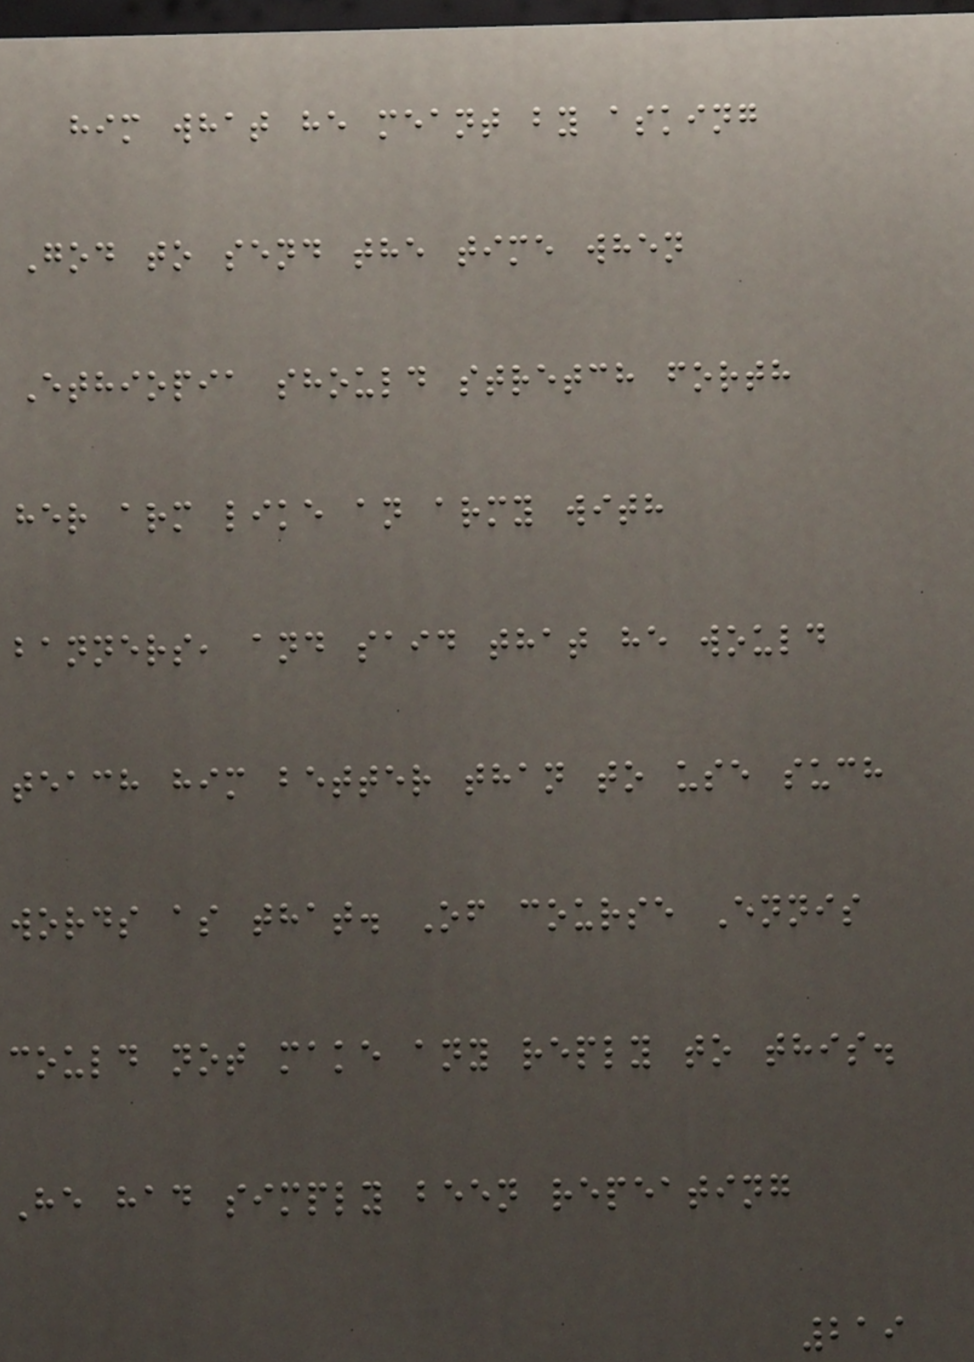him what he meant by asking
God to send the time when
Ethiopia should stretch forth
her arm like an army with
banners, and said that he would
teach him better than to use such
words as that. Of course Ennis
could not make any reply to this.
He had simply been repeating
219
